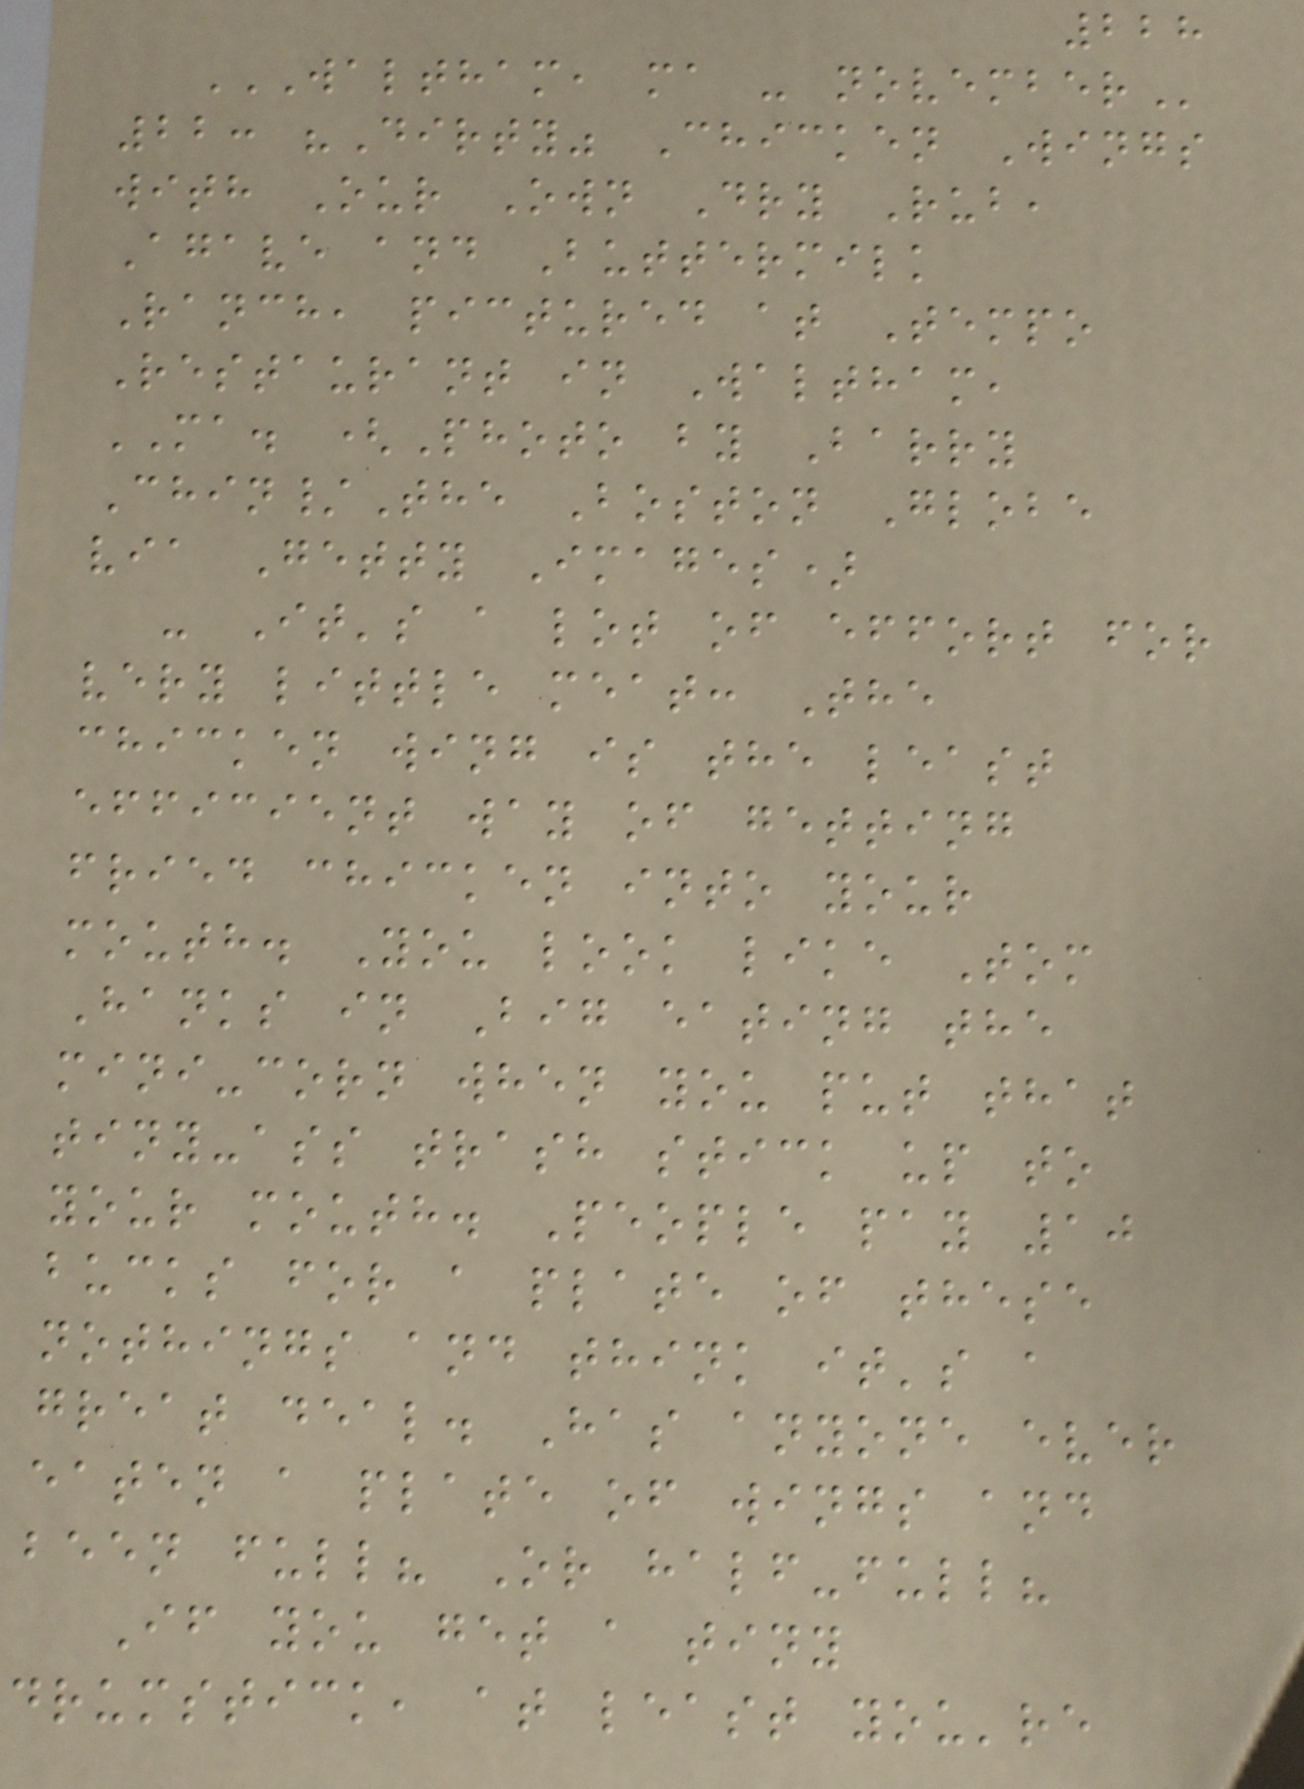228
WALTHAM, MA - NOVEMBER
22: "Dirty" Chicken Wings
with Our Own Dry Rub,
Agave and Buttermilk
Ranch, pictured at Tempo
Restaurant in Waltham,
MA. (Photo by Barry
Chin/The Boston Globe
via Getty Images)
- It's a lot of effort for
very little meat: The
chicken wing is the least
efficient way of getting
fried chicken into your
mouth. You look like Tom
Hanks in Big eating the
mini-corn when you put that
tiny-ass trash stick up to
your mouth. People pay 10
bucks for a plate of these
nothings and think it's a
great deal. Has anyone ever
eaten a plate of wings and
been full? Or half-full?
If you get a tiny
drumstick, at least you're
